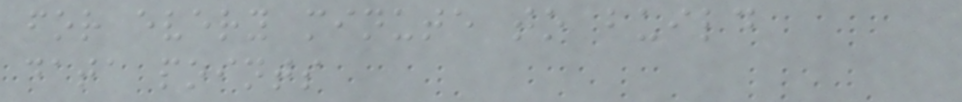for every minute to build
data points
